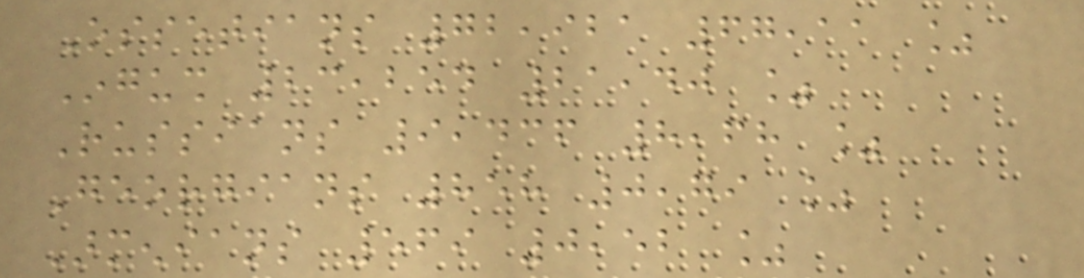Ossetians 72,921 67,11 %
Ingush 23,254 21,40 %
Russians 9,436 8,68 %
Georgians 858 0,79 %
Armenians 569 0,52 %
